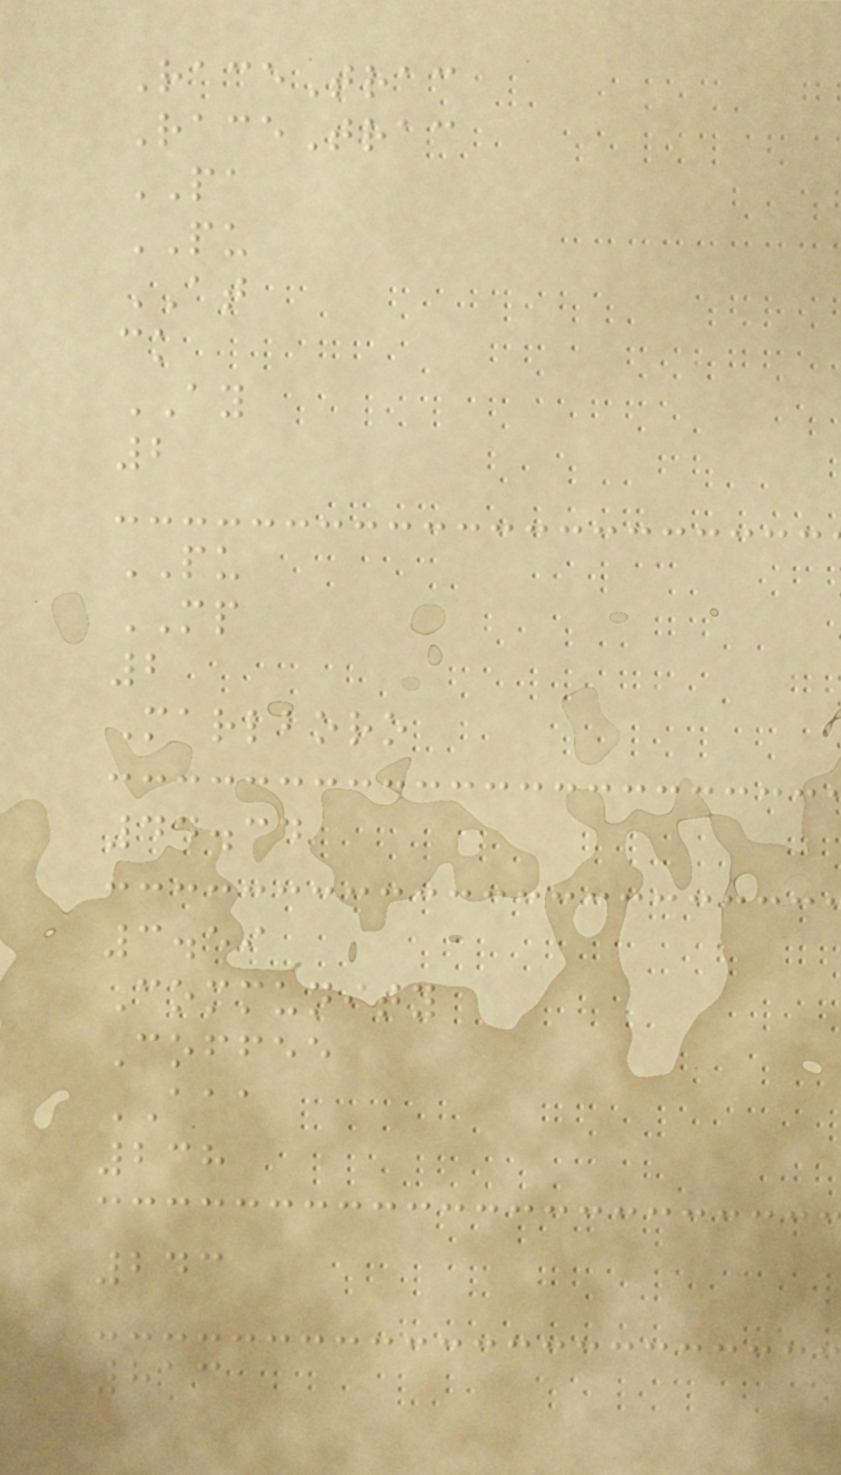RaceTrac
RaceTrac
PA
PU
AT
ck
AY
2
PU
MP
2
Marlboro
44.34
3.59
Community
Coffee
AAA
238
243
813
